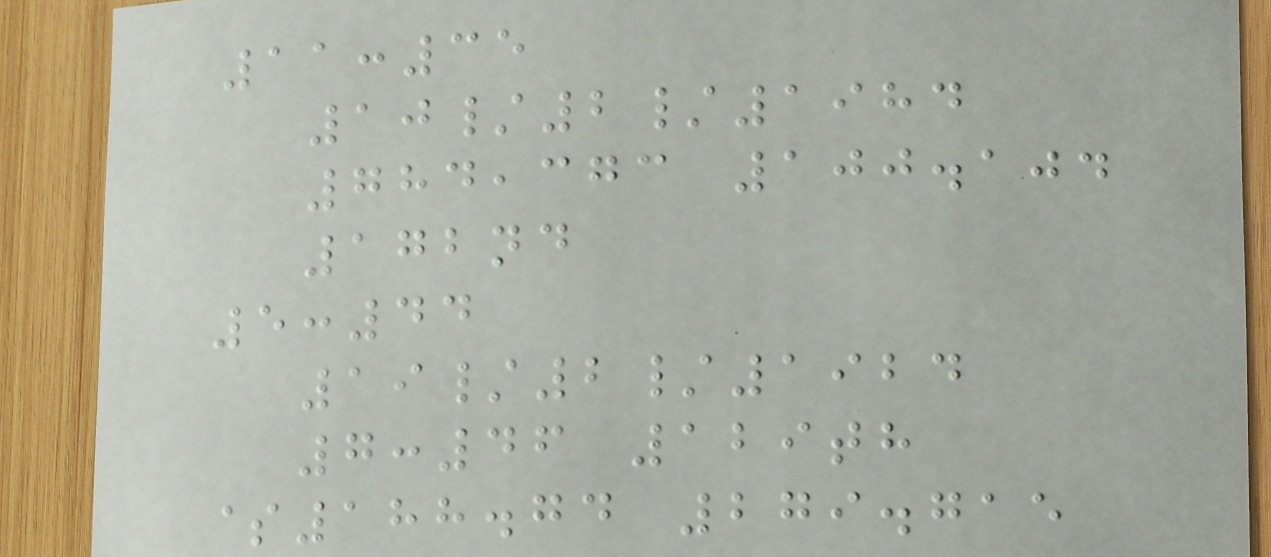11:35
10/2/1984
784,373 100.104
172nd
5:44
19/2/1924
7:46 129th
$188.74 279.715
